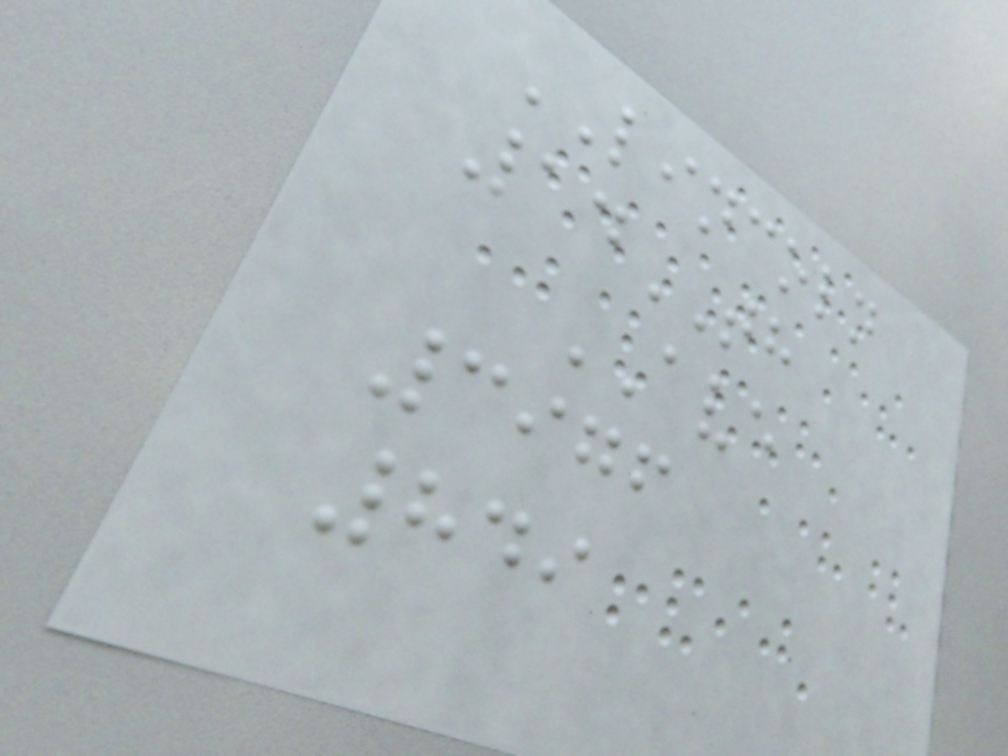LINCOLN
14TH
AVE
3976
849
